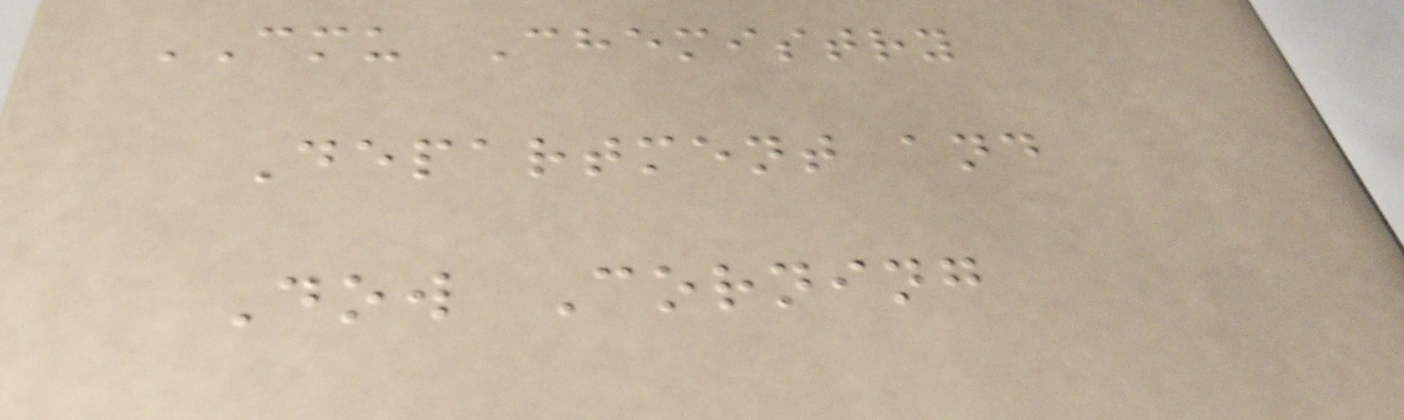CMU Chemistry
Department and
Dow Corning
